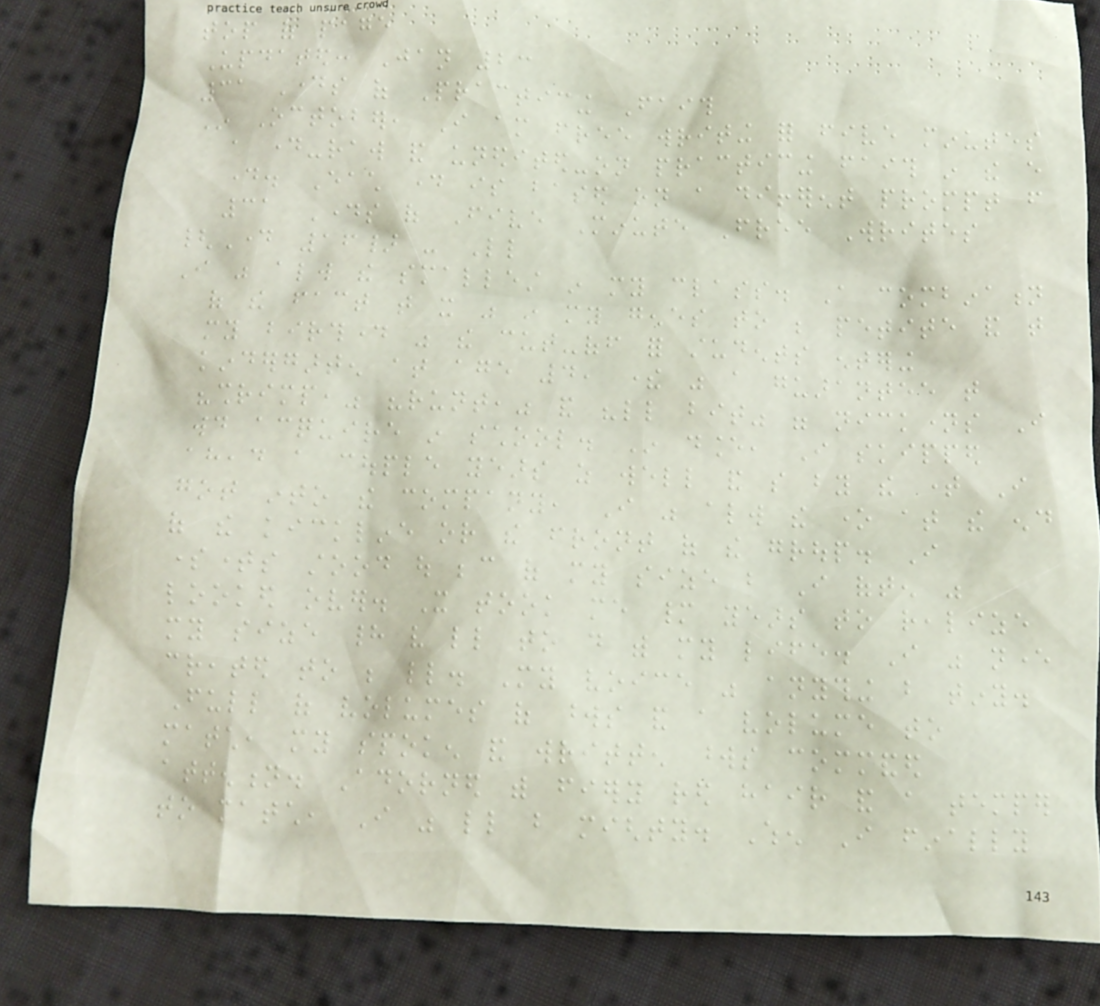top of page
Updated: Jan 23
31 Days of Practicing Faith
In October, I am free writing for five minutes
a day-raw and unedited-on practicing faith in the every
day. Each day is based on a different prompt from
31 Days of Five Minute Free Writes
{Day 16} - Little
I was always the smallest in my class. A combination
of the fact that it was in my genes to be petite and that
my birthday was the cut-off for students entering
kindergarten at age 4, there was a guarantee that
"shrimp," "runt," and "little bit" were nicknames I
would acquire in school. In dance, I skipped
ahead a couple years as well and so by the time I
got into the company, I was always the one at the end
of the kickline or the front of the group. I
sometimes stood out because of my size but I often was
looked over. It took me many years to realize
my size had very little to do with my life. I was never
created to be little. My voice was anything but tiny.
Full of volumes of words and a volume to
match, my spoken and written words commanded
attention. Adorned with fiery red hair and a temper
to match, I was little but mighty. When I finally
